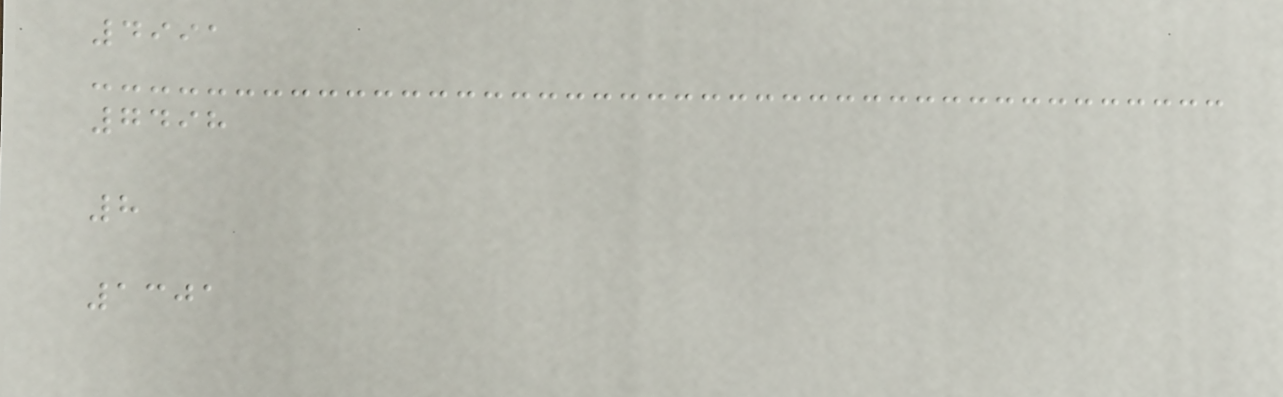4991
7498
8
1301
